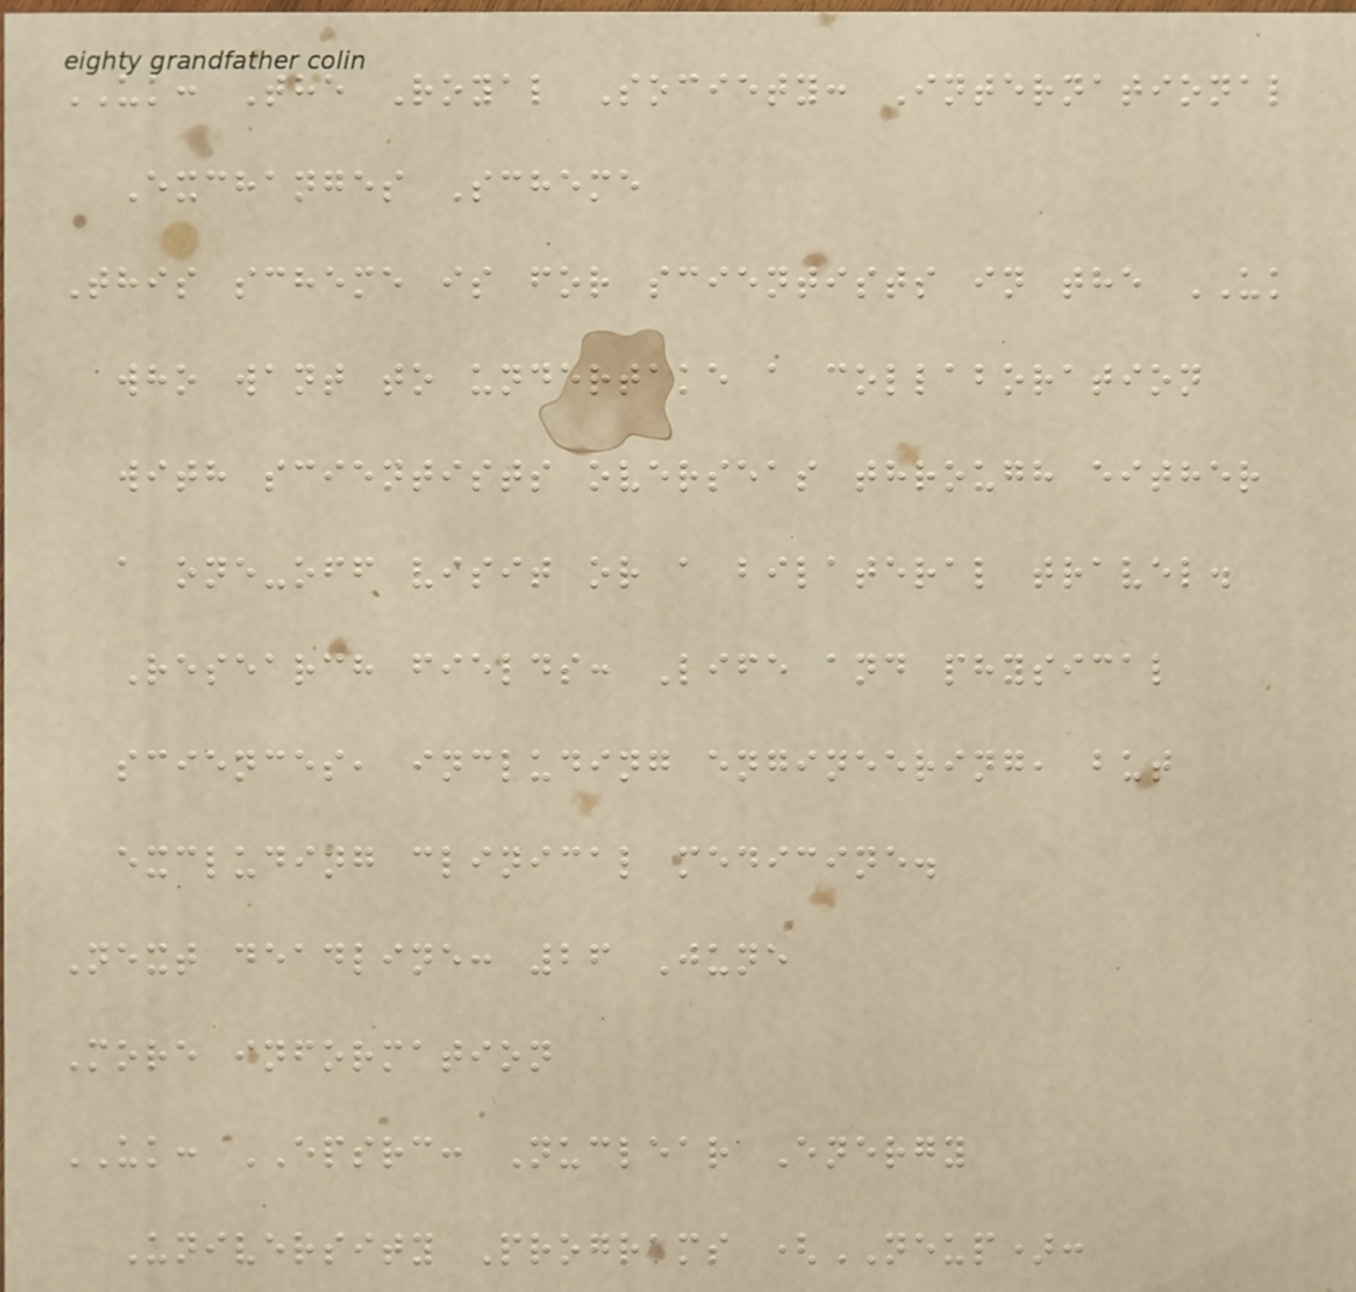UK: The Royal Society: International
Exchanges Scheme
This scheme is for scientists in the UK
who want to undertake a collaboration
with scientists overseas through either
a one-off visit or a bilateral travel.
Research fields: Life and physical
sciences, including engineering, but
excluding clinical medicine.
Next deadline: 26 June
More information
UK: EPSRC: Nuclear Energy
University Programs (NEUP):
